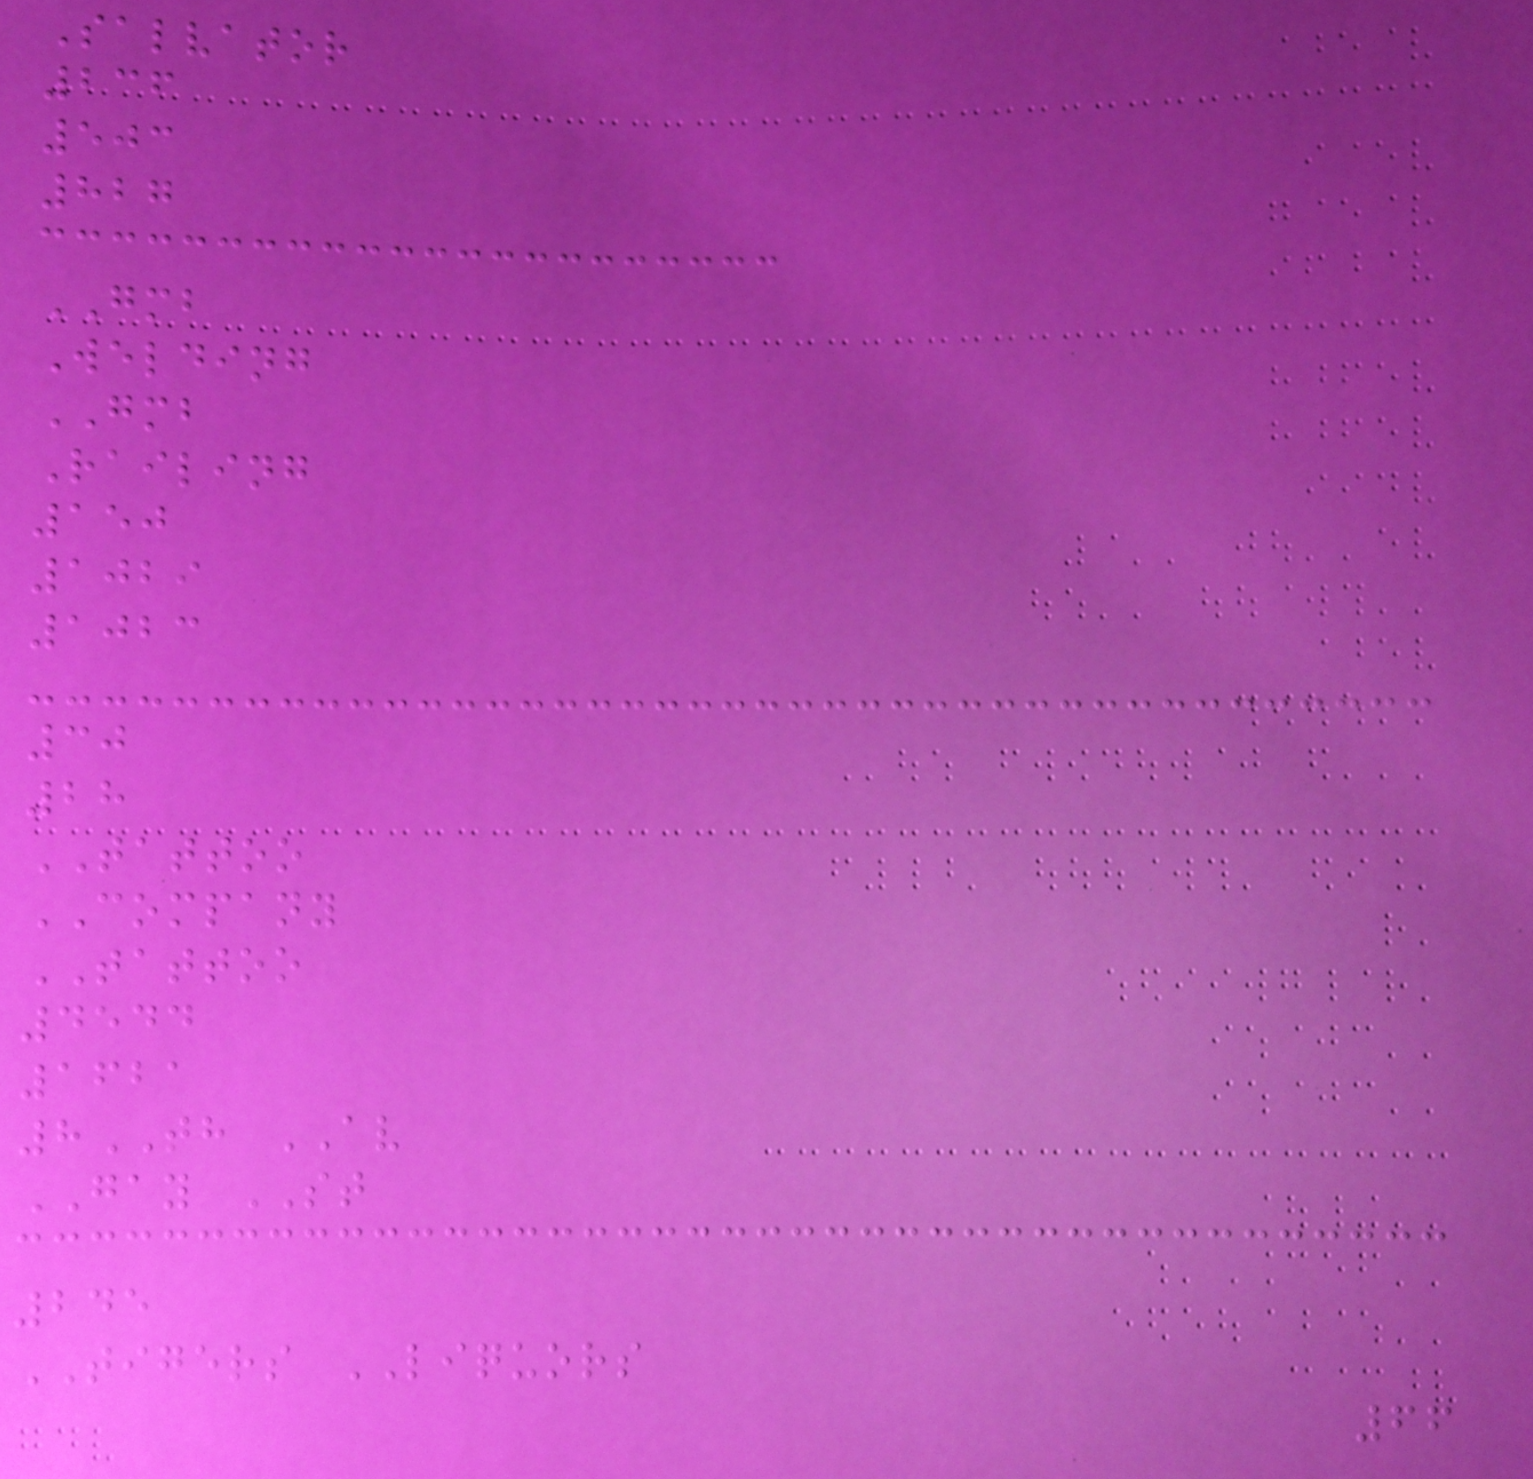Salvator
236
503
827
GMB
Welding
GMB
Railing
150
1029
1023
30
28
TATTOO
COMPANY
TATTOO
4544
1621
8TH AV
GAY ST
245
TIGERS LIQUORS
66
